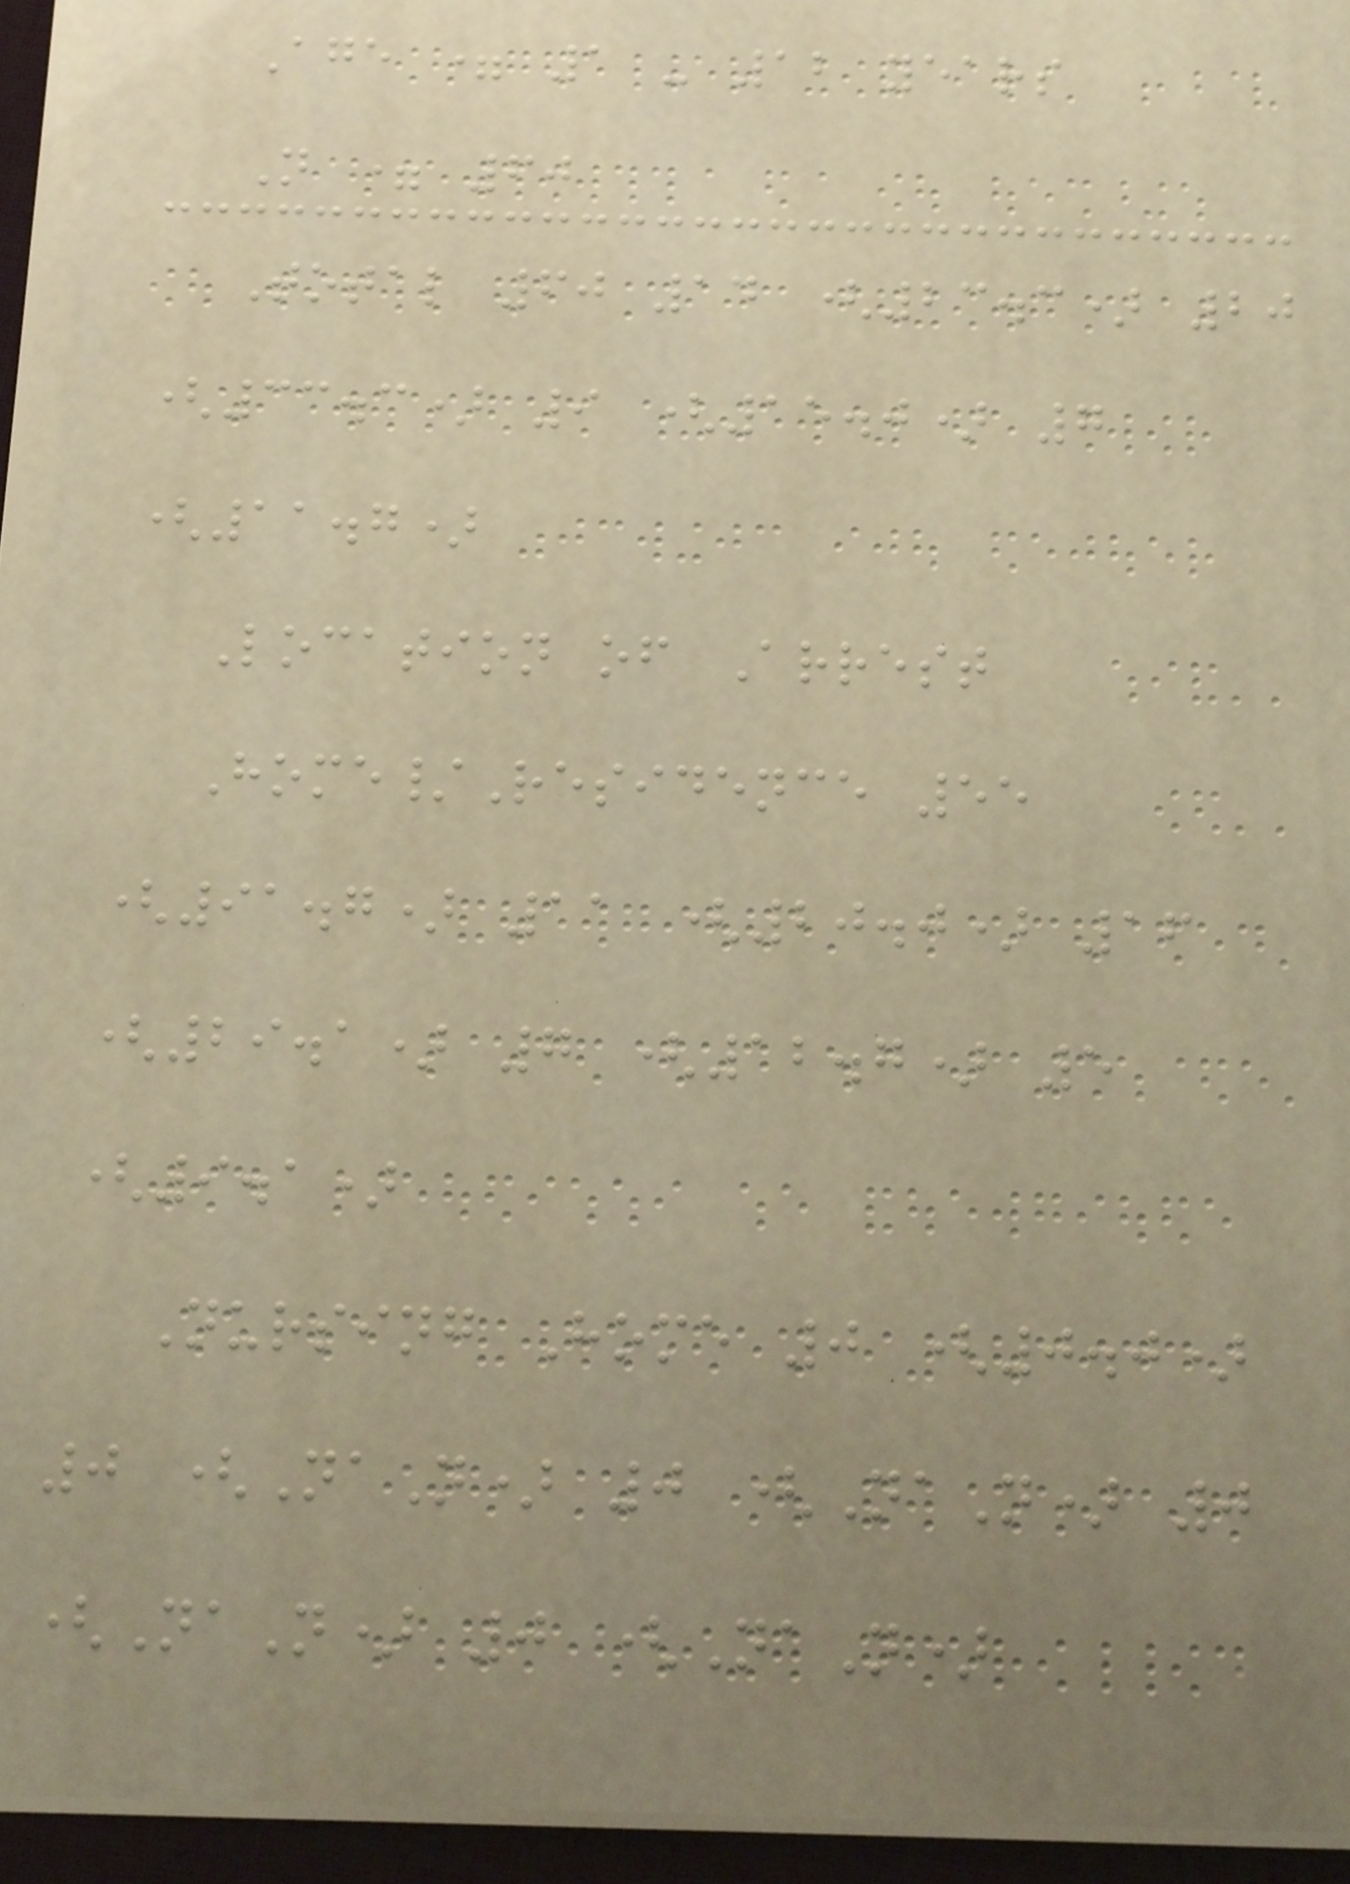Age = 1 - 12 years
N = 60
Total 60 14 (23.3) 20
(33.3) 9 (15.0) 7
(11.7)
Location of Arrest
Home/Residence 55
(91.7) 11 (20.0) 16
(29.1) 7 (12.7) 5
(9.1)
Nursing Home 0 (0.0)
0 (NaN) 0 (NaN) 0
(NaN) 0 (NaN)
